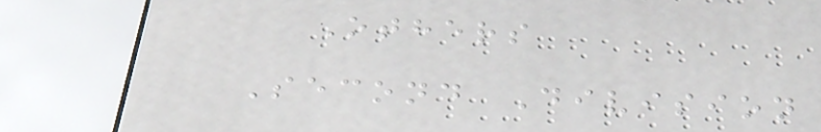Others
Second Division
